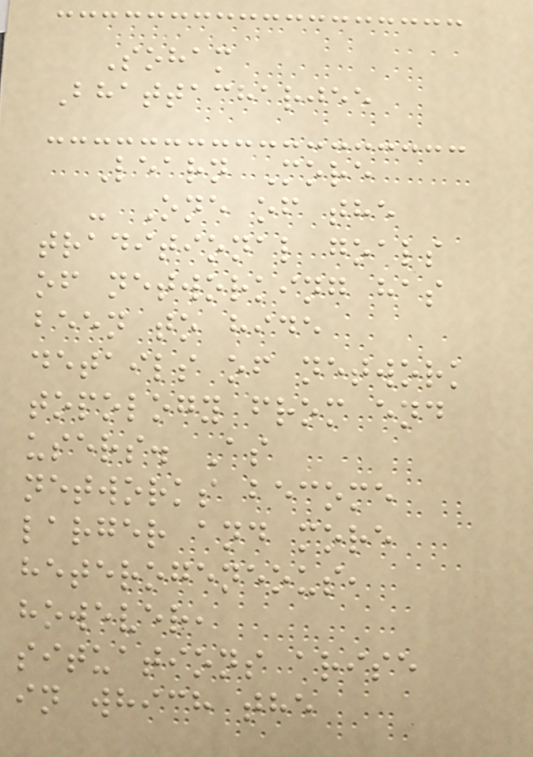Soham
Bhattacharjee
Learn More
- One of the
traditional goals
of networking has
been to hide
details of network
topology from end
users. As
networks become
larger and more
heterogeneous,
however,
situations arise
in which the
